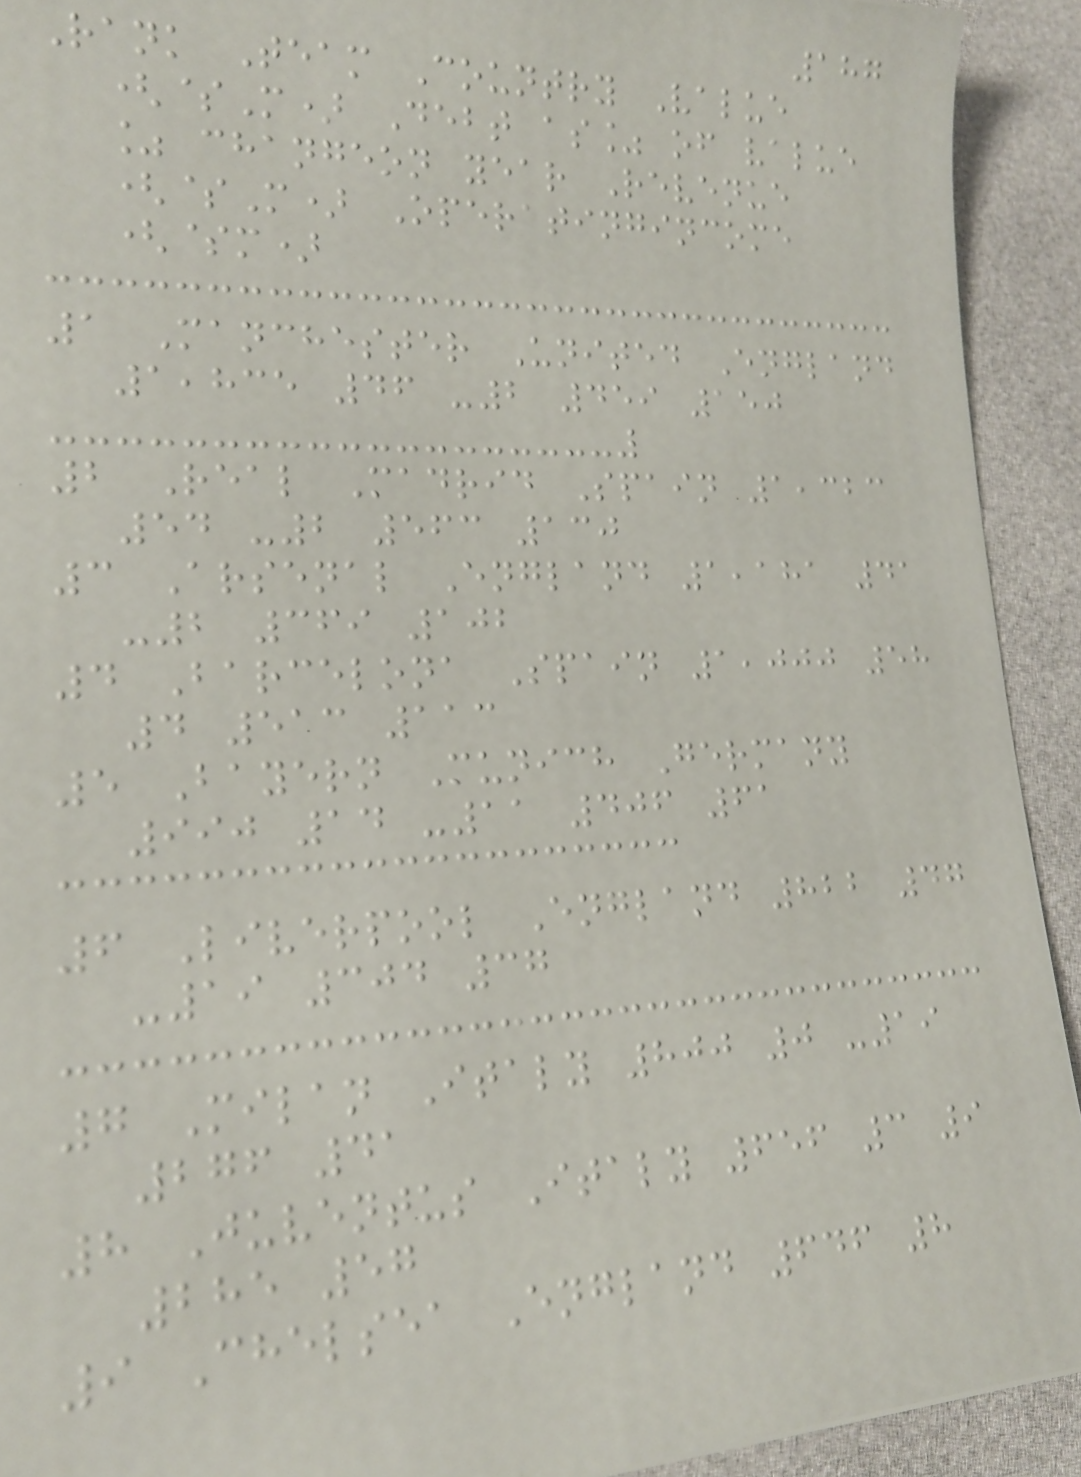187
Rank Team Country Value
($M) Debt as% of value
% changeon year Revenue
($M) Operatingincome
($m)
1 Manchester United England
1,835 46 -2 459 150
2 Real Madrid Spain 1,323
54 -2 563 130
3 Arsenal England 1,181 41
-2 369 102
4 Barcelona Spain 1,000 58
4 513 113
5 Bayern Munich Germany
990 14 -11 406 61
6 Liverpool England 822 47
-19 304 37
7 Milan Italy 800 0 -19
276 41
8 Juventus Italy 656 3 9
285 57
9 Chelsea England 646 8
